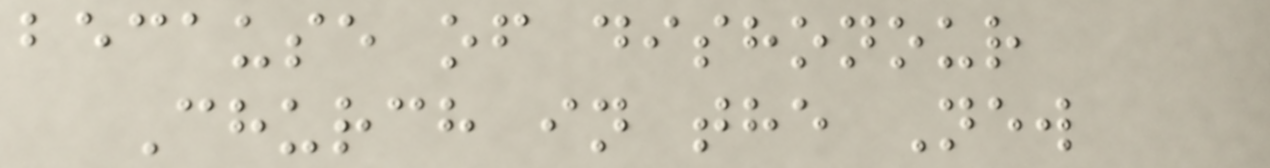because of dishonour
Church in the New
